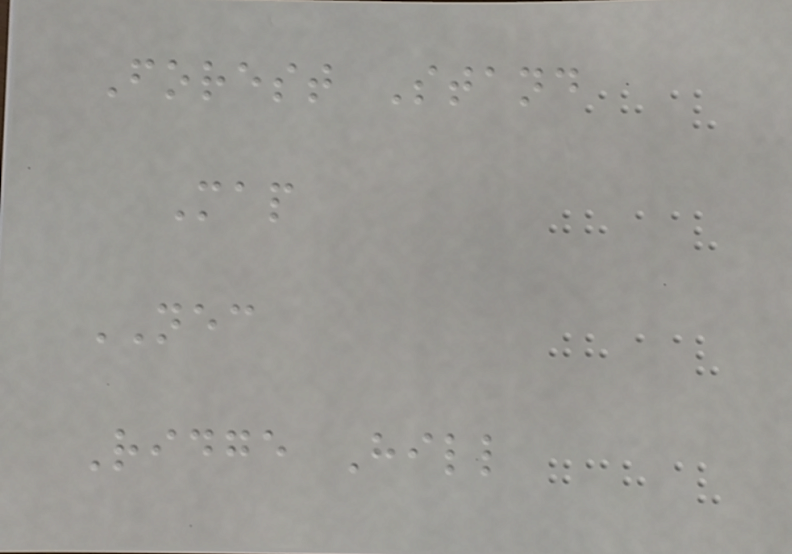Forest Stand
Map
NEC
Ridge Hill
